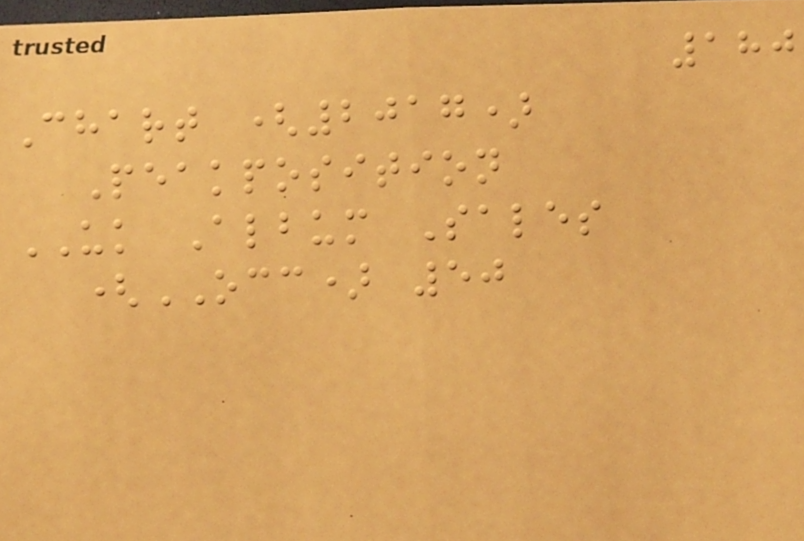180
Chart (2017)
Peakposition
UK Album Sales
(OCC) 50
